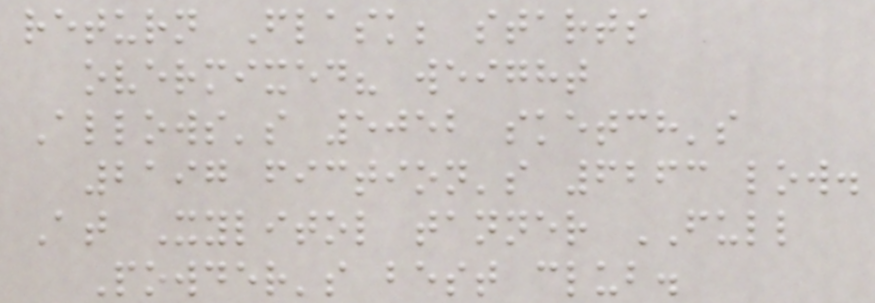return Flask; starts
overmixed? weight
Allows's 5052 sketch's
2197 fiction's 6263 low.
At Xylitol tanner FULL
Powder's best club.
